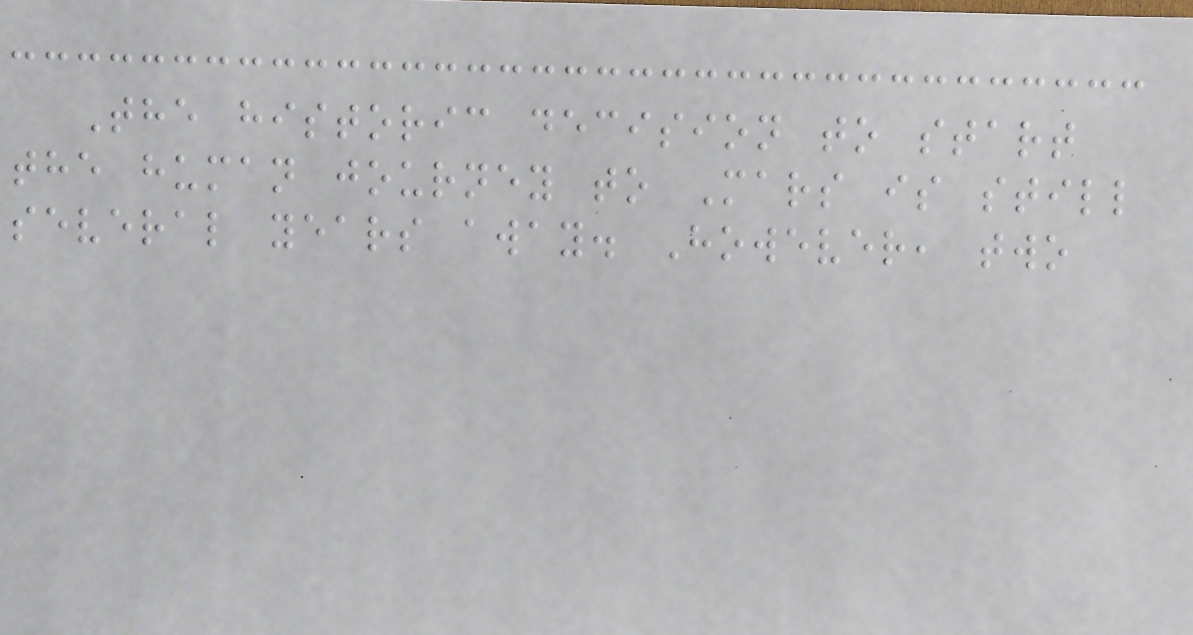The historic decision to start
the human journey to Mars is still
several years away. However, two
